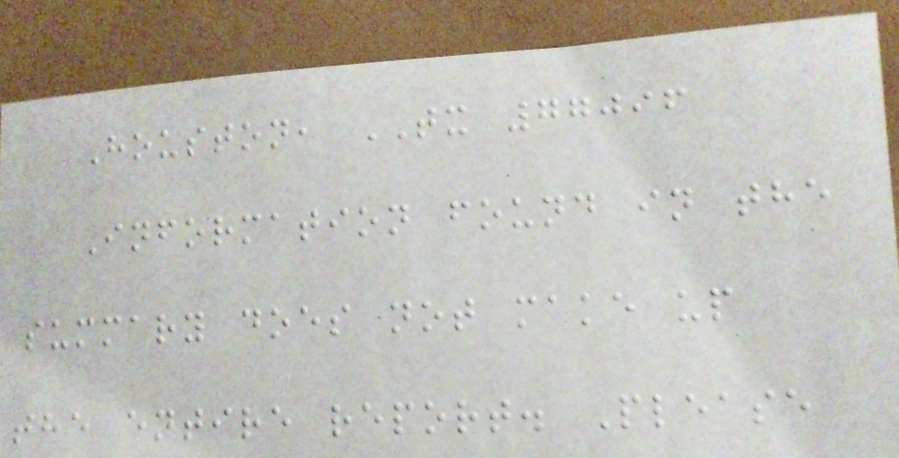Houston, TX 77096
Information found in the
summary does not make up
the entire report. Please
